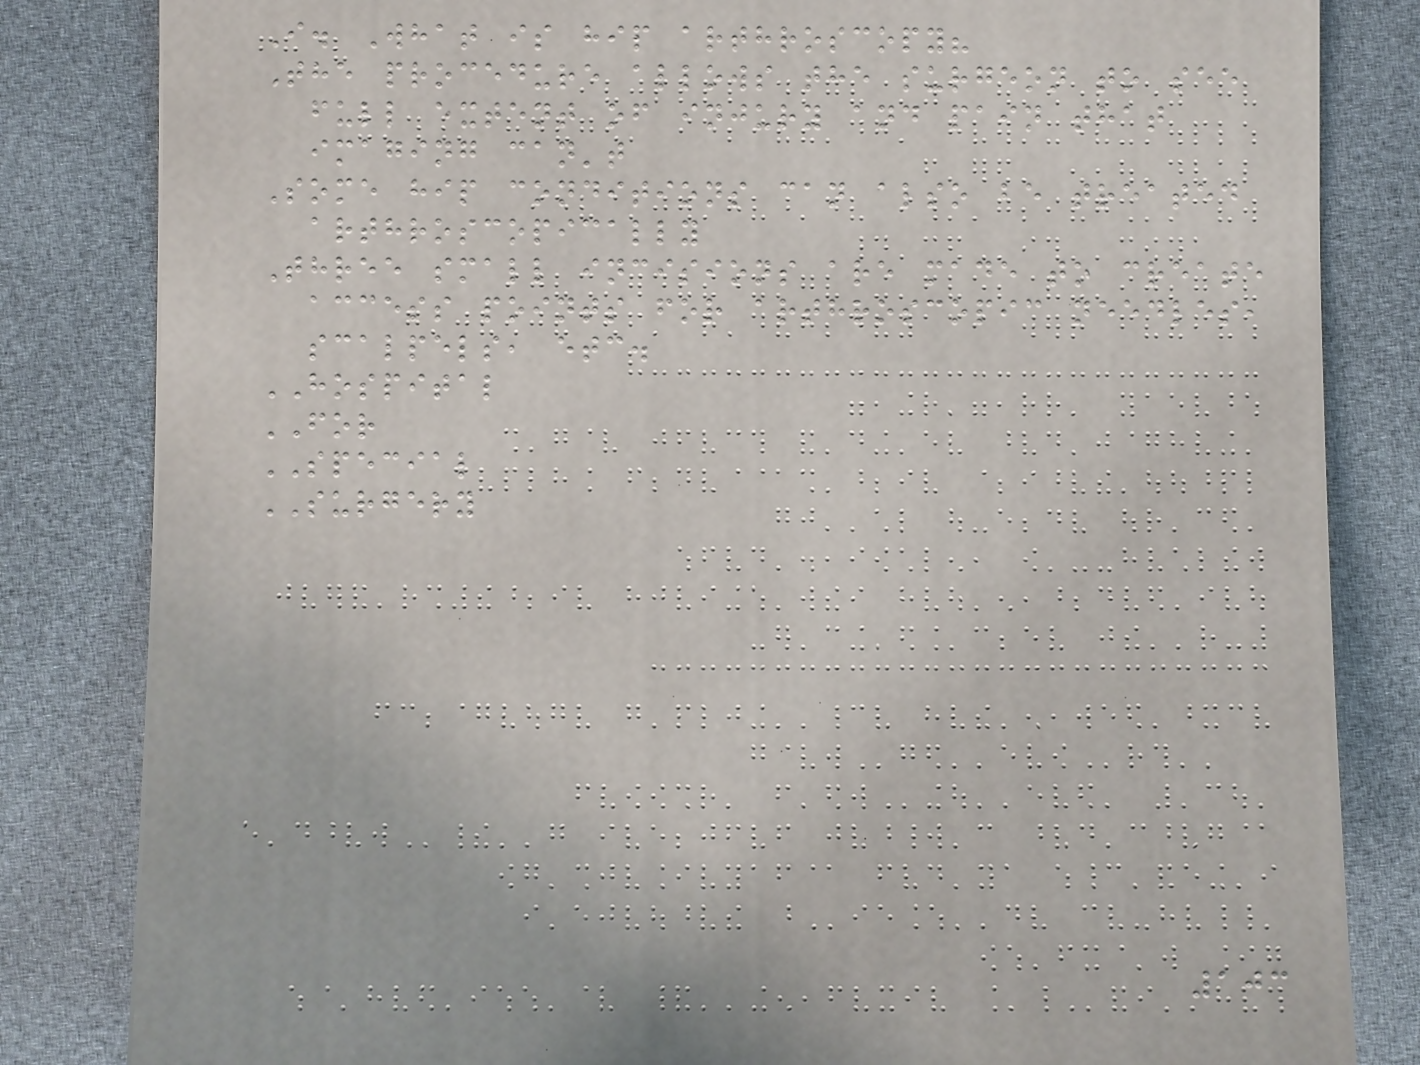I. What is hip arthroscopy?
The procedure allows the surgeon to see
full extent of injury and pain that
imaging can't
Some hip conditions can also be treated
arthroscopically
Three small incisions are made to create
access points for arthroscopic needles,
scalpels, etc.
HOSPITAL
FOR
SPECIAL
SURGERY
103
